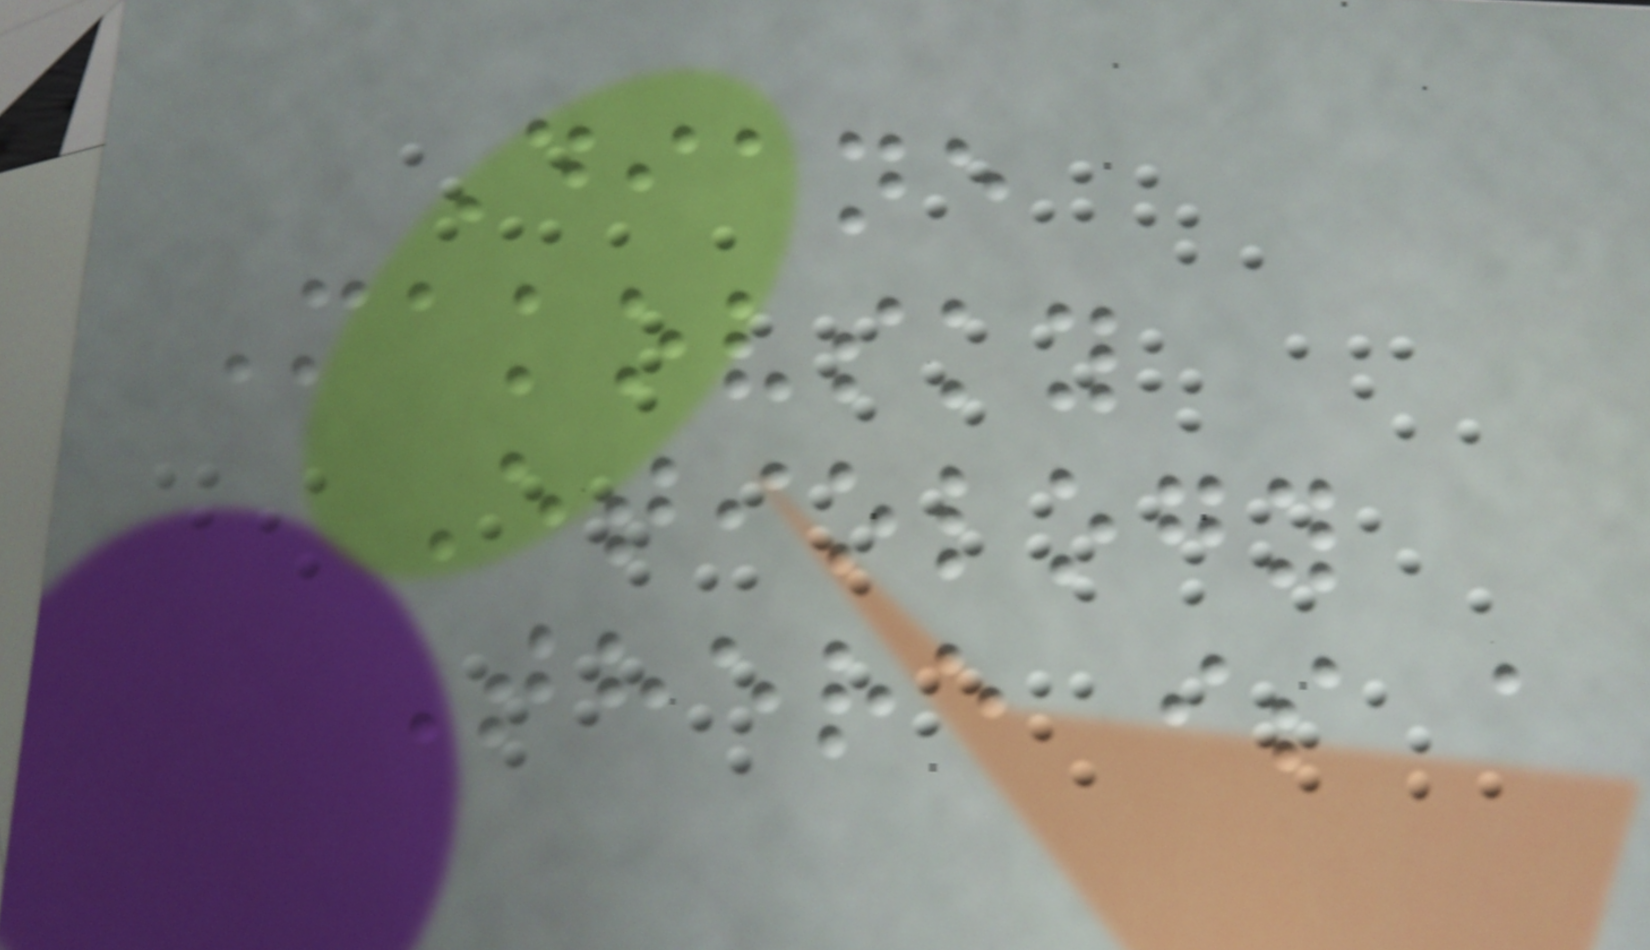Diane
Makovsky
Etiology
There is a
